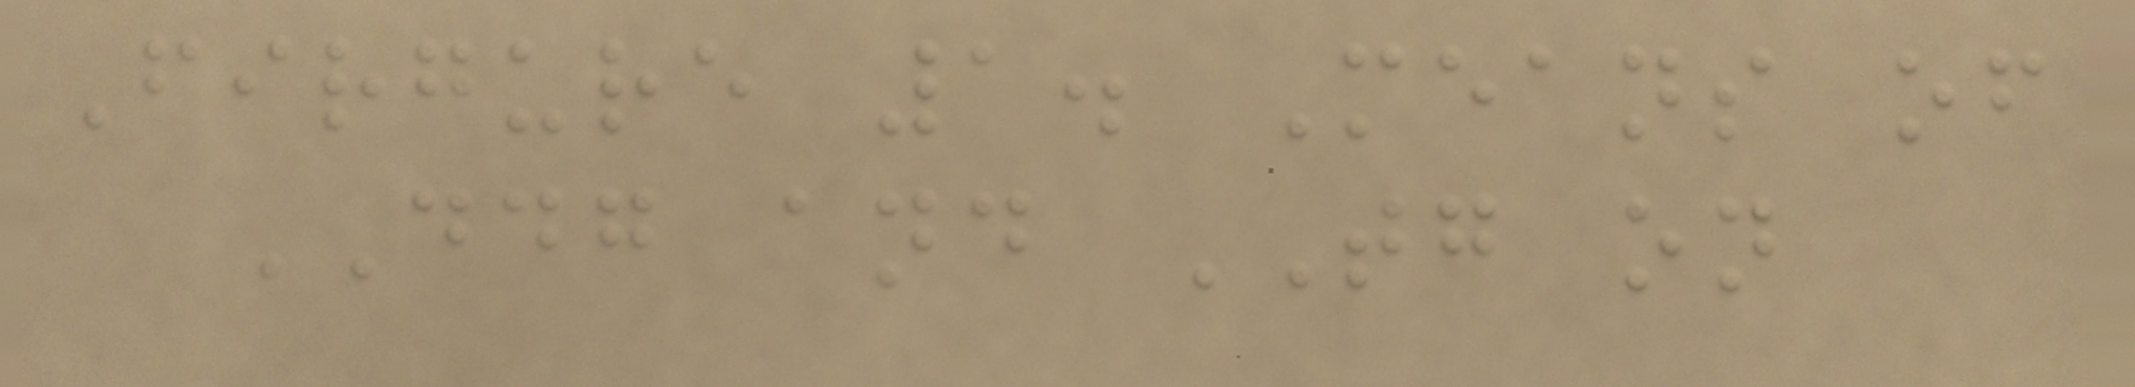Firgure 1. Means of
DDG and TG on
